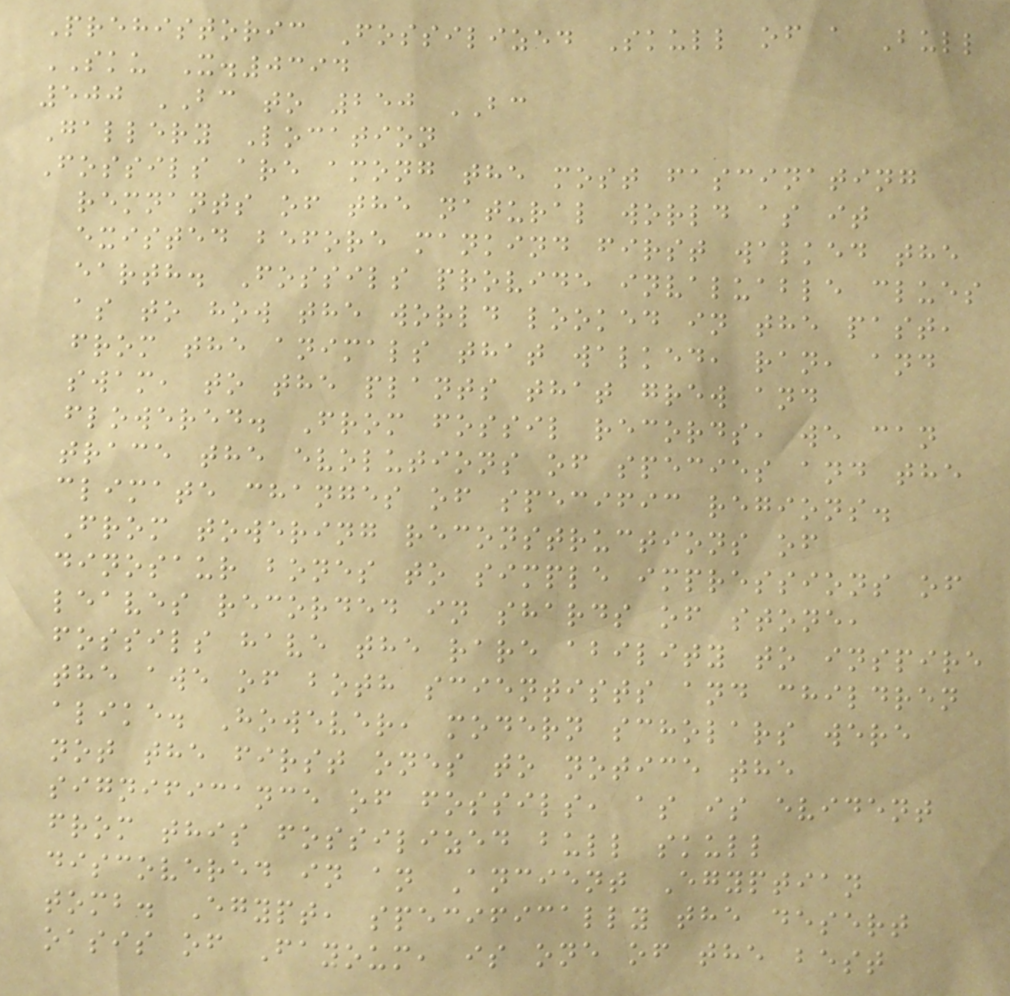Prehistoric Fossilized Skull of a Bull
SKU X.0394
500 BC to 250 BC
Gallery Location
Fossils are among the most fascinating
remnants of the natural world as it
existed before mankind first walked the
earth. Fossils provide invaluable clues
as to how the world looked in the past,
from the animals that walked, ran, and
swam, to the plants that grew and
flowered. From fossil records, we can
trace the evolutions of species and the
climate changes of specific regions.
From towering reconstructions of
dinosaur bones to simple impressions of
leaves recorded in shards of stone,
fossils have the rare ability to inspire
the awe of both scientists and children
alike. However, modern scholars were
not the first ones to notice the
significance of fossils, as is evident
from this fossilized bull skull
discovered in an Ancient Egyptian
tomb. Egypt, specifically the desert
oasis of Fayoum, is one of the best
